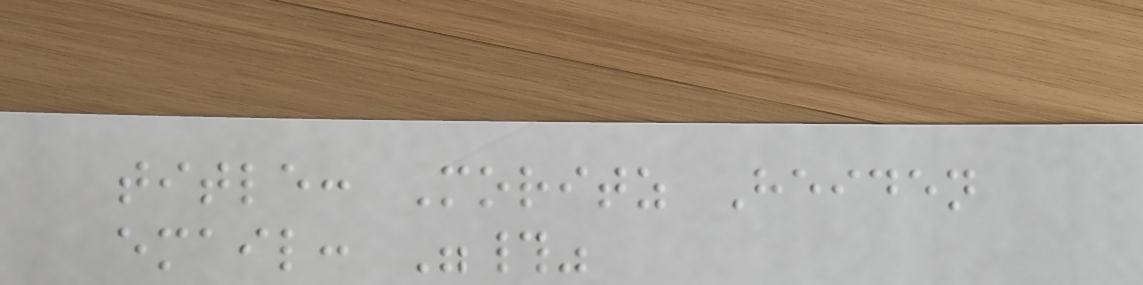title: Moritz Heiden
email: "#"
